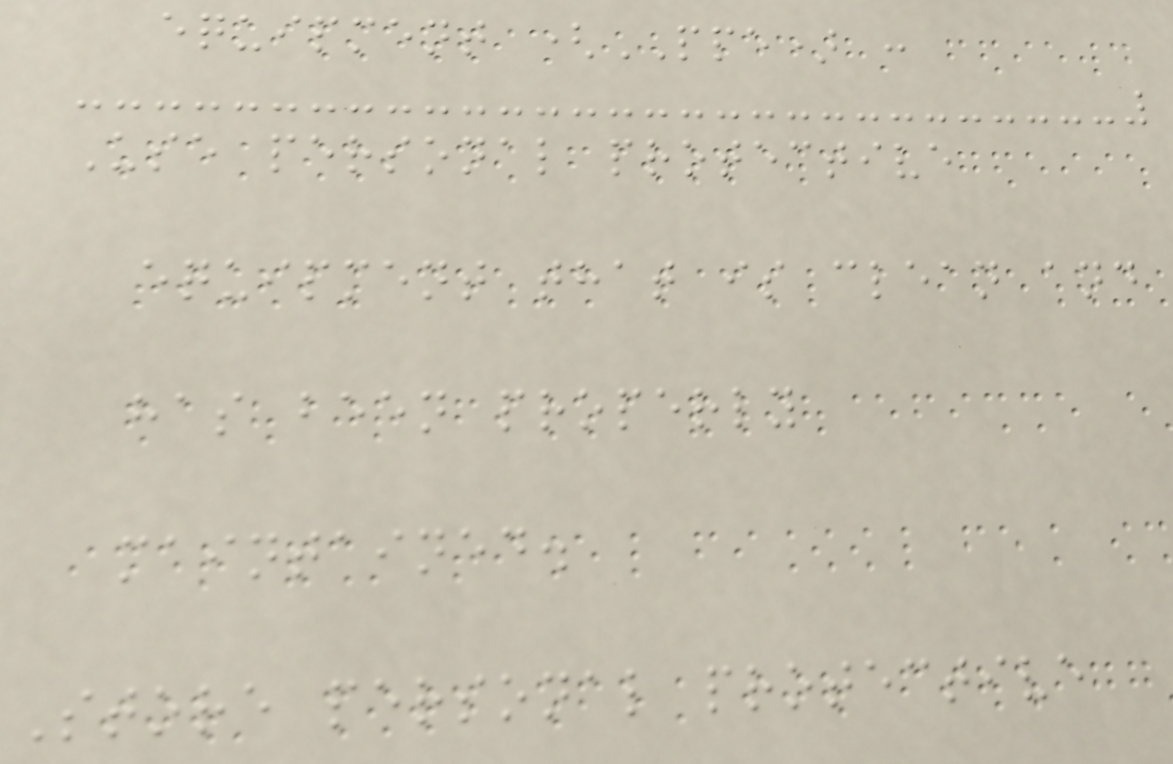equipment (PPE) :
Use personal protective
equipment that is clean and
has been properly
maintained.
Store personal protective
